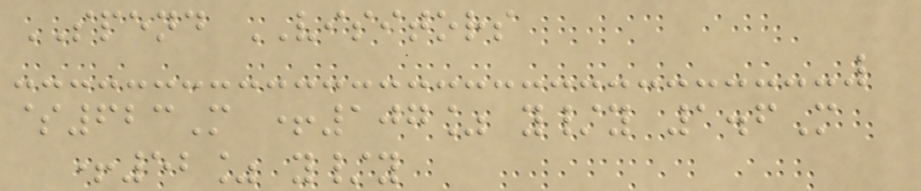SPEND VISITORS
$623M +107% y/y 1.6M
+52% y/y
